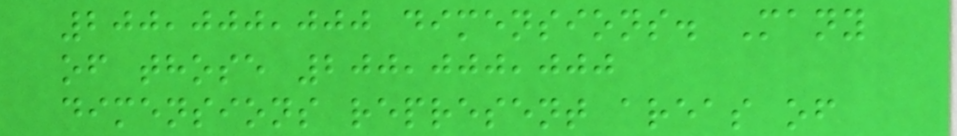200,000,000 dimensions. Many
of those 200,000,000
dimensions represent areas of
